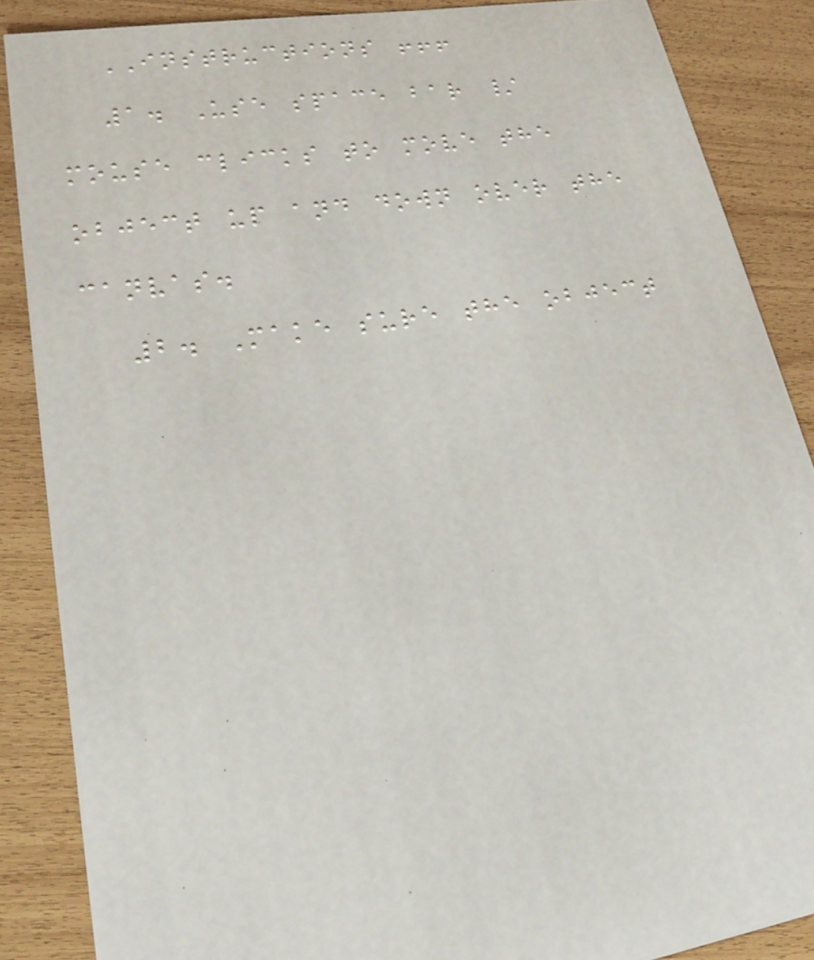INSTRUCTIONS !!!
1. Use space bar /
mouse clicks to move the
object up and down over the
canvas.
2. Make sure the object
